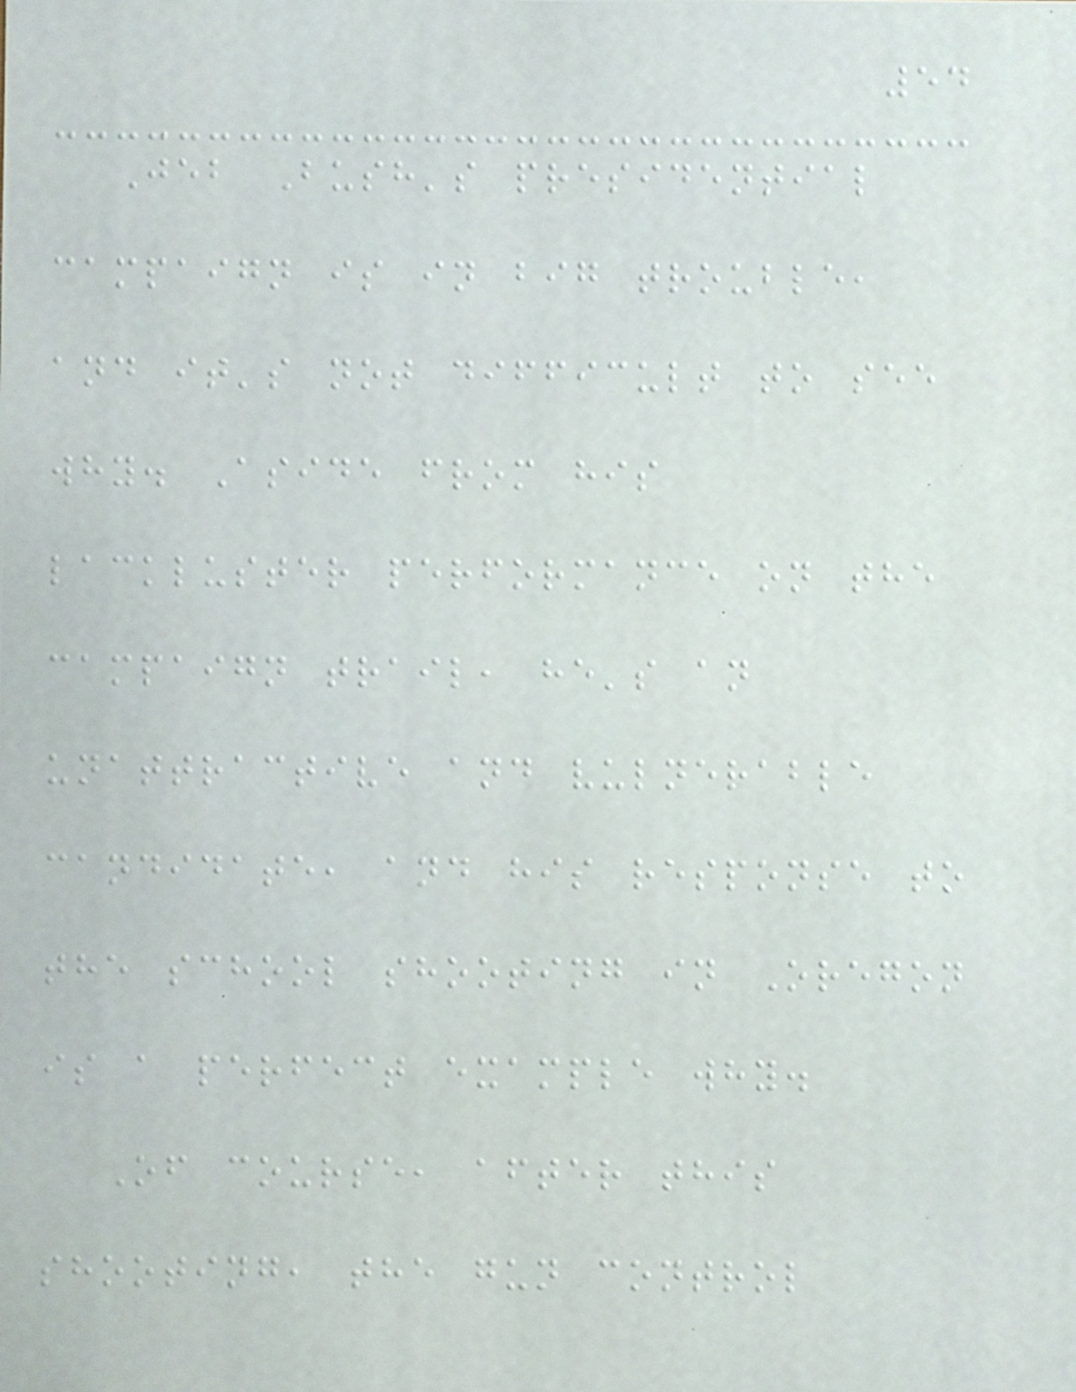54
Jeb Bush's presidential
campaign is in big trouble,
and it's not difficult to see
why. Aside from his
lackluster performance on the
campaign trail, he's an
unattractive and vulnerable
candidate, and his response to
the school shooting in Oregon
is a perfect example why.
Of course, after this
shooting, the gun control
